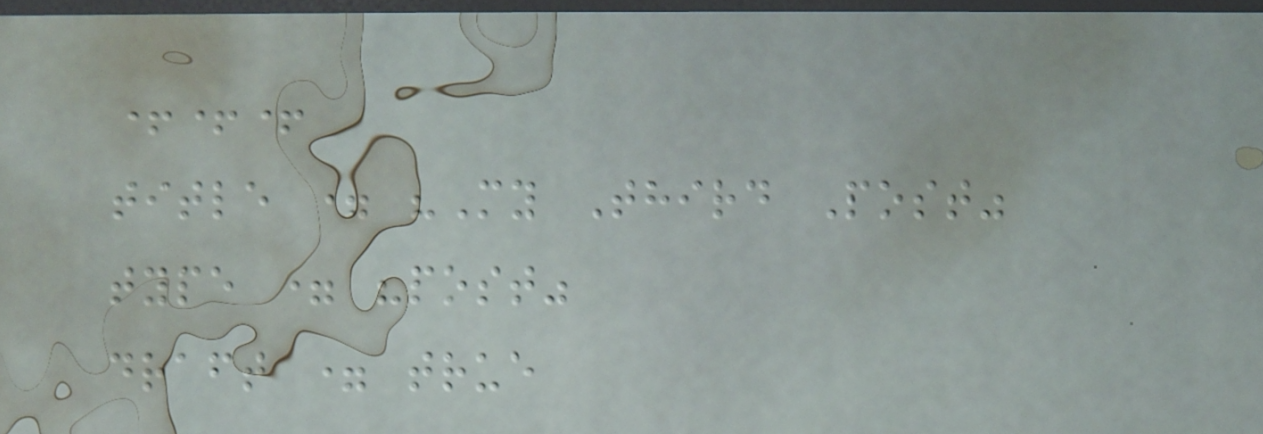+++
title = "My Third Post"
type = "post"
draft = true
